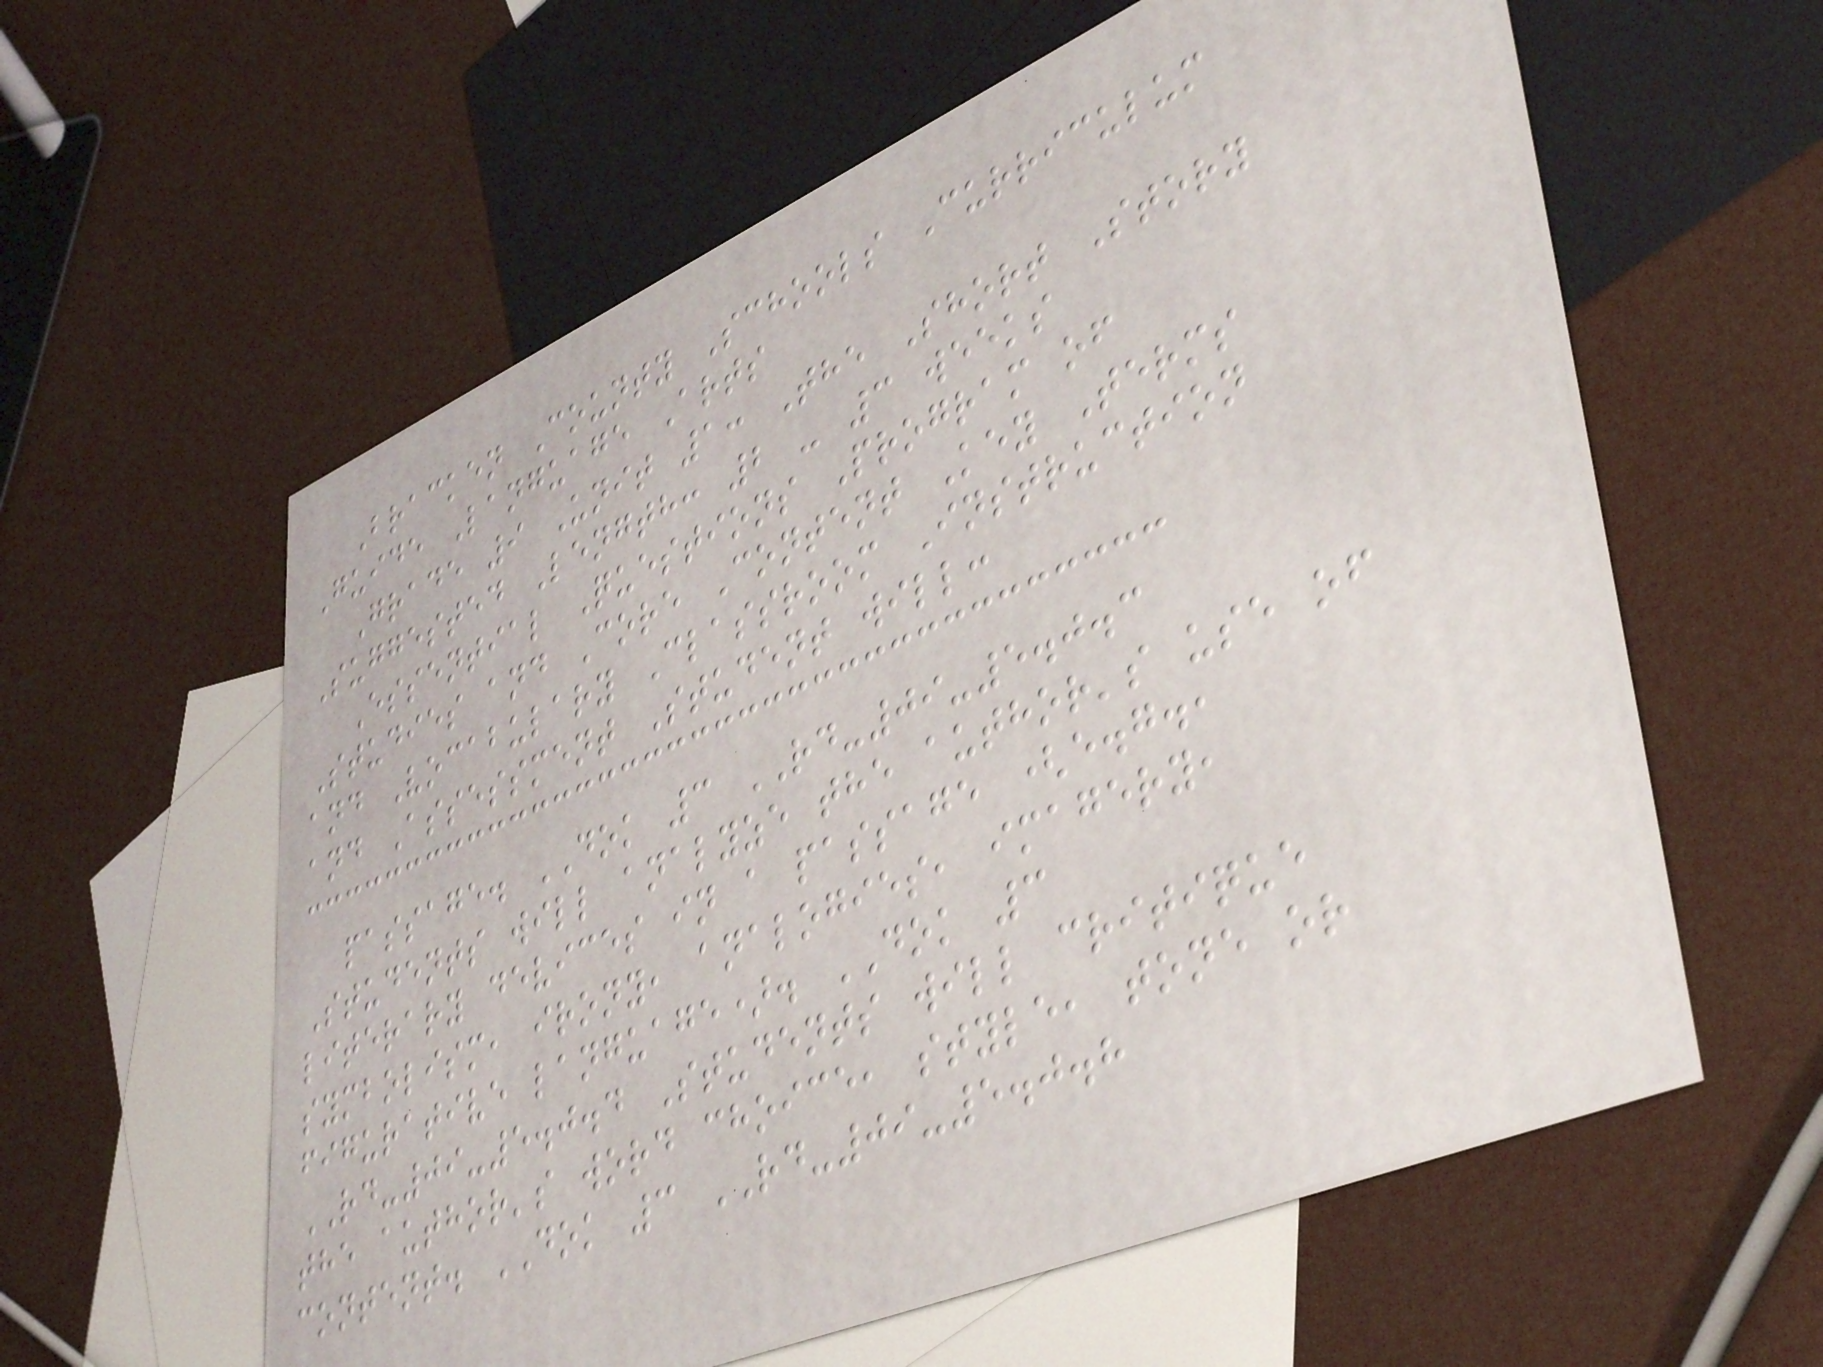Bracken County Schools Curriculum
Guide Language Arts
Grade 9 Unit 1: The Short Story
Suggested Length: 2 - 3 weeks
Essential Questions Program of
Studies and Core Content Key Terms
and Vocabulary Classroom Instruction
and Assessment Student will:
passage. DOK 3 RD-09-5.0.3
Students will analyze the author's use of
literary devices in a passage (e.g.,
symbolism, irony, analogies, imagery,
figurative language). DOK 3
RD-09-5.0.4 Students will critique
the author's word choice, style, tone or
content. DOK 3 RD-09-5.0.8
